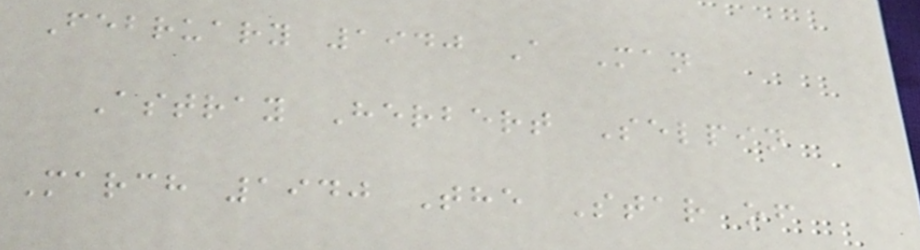February 1940 A Man
Astray Herbert Selpin
March 1940 The Star of
